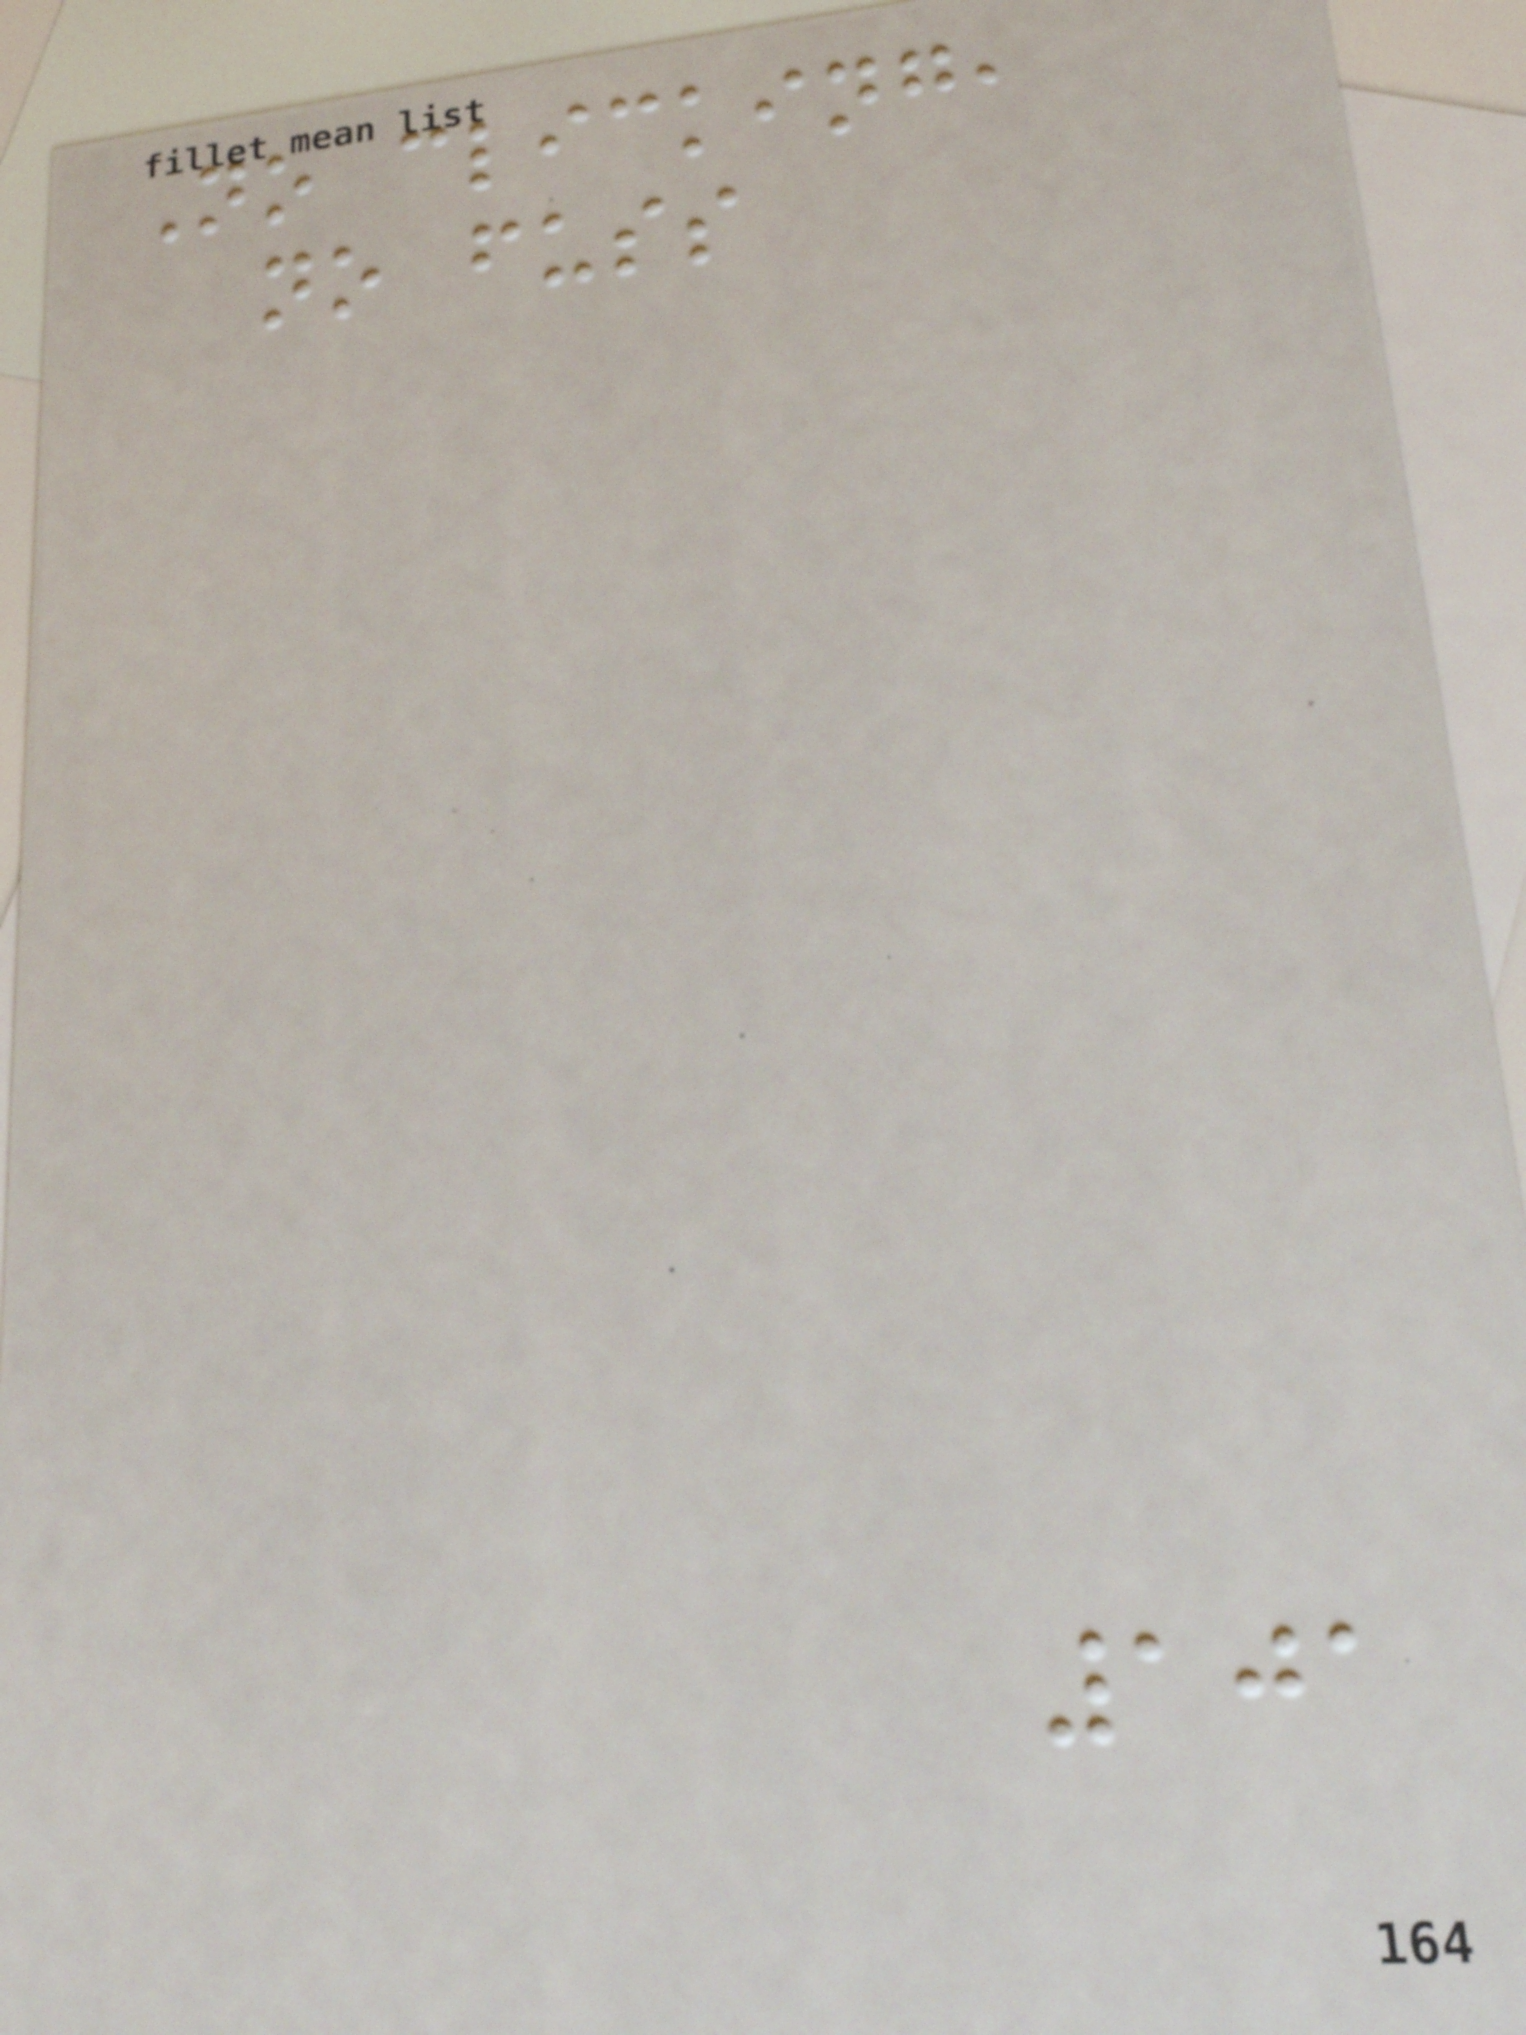No clicking,
no fuss
101
